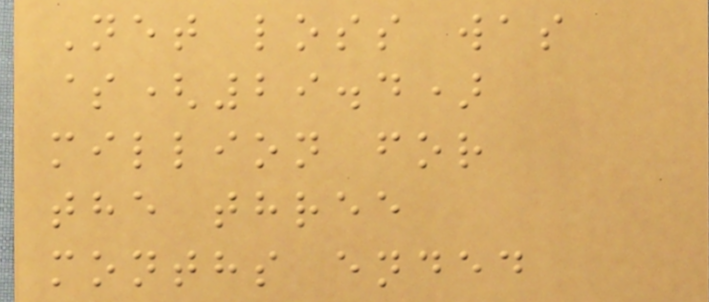Net loss was
$(29.4)
million for
the three
months ended
